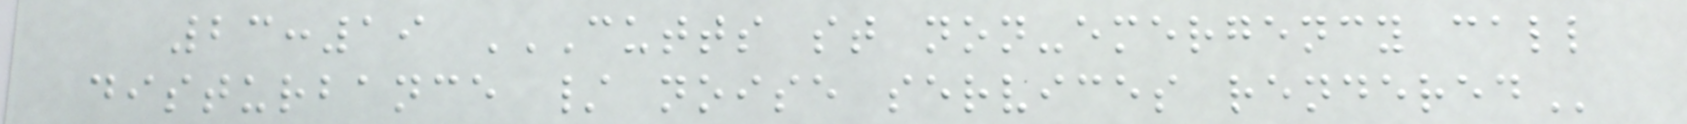23:19 CUTTS ST NON-EMERGENCY CALL
DISTURBANCE / NOISE SERVICES RENDERED
